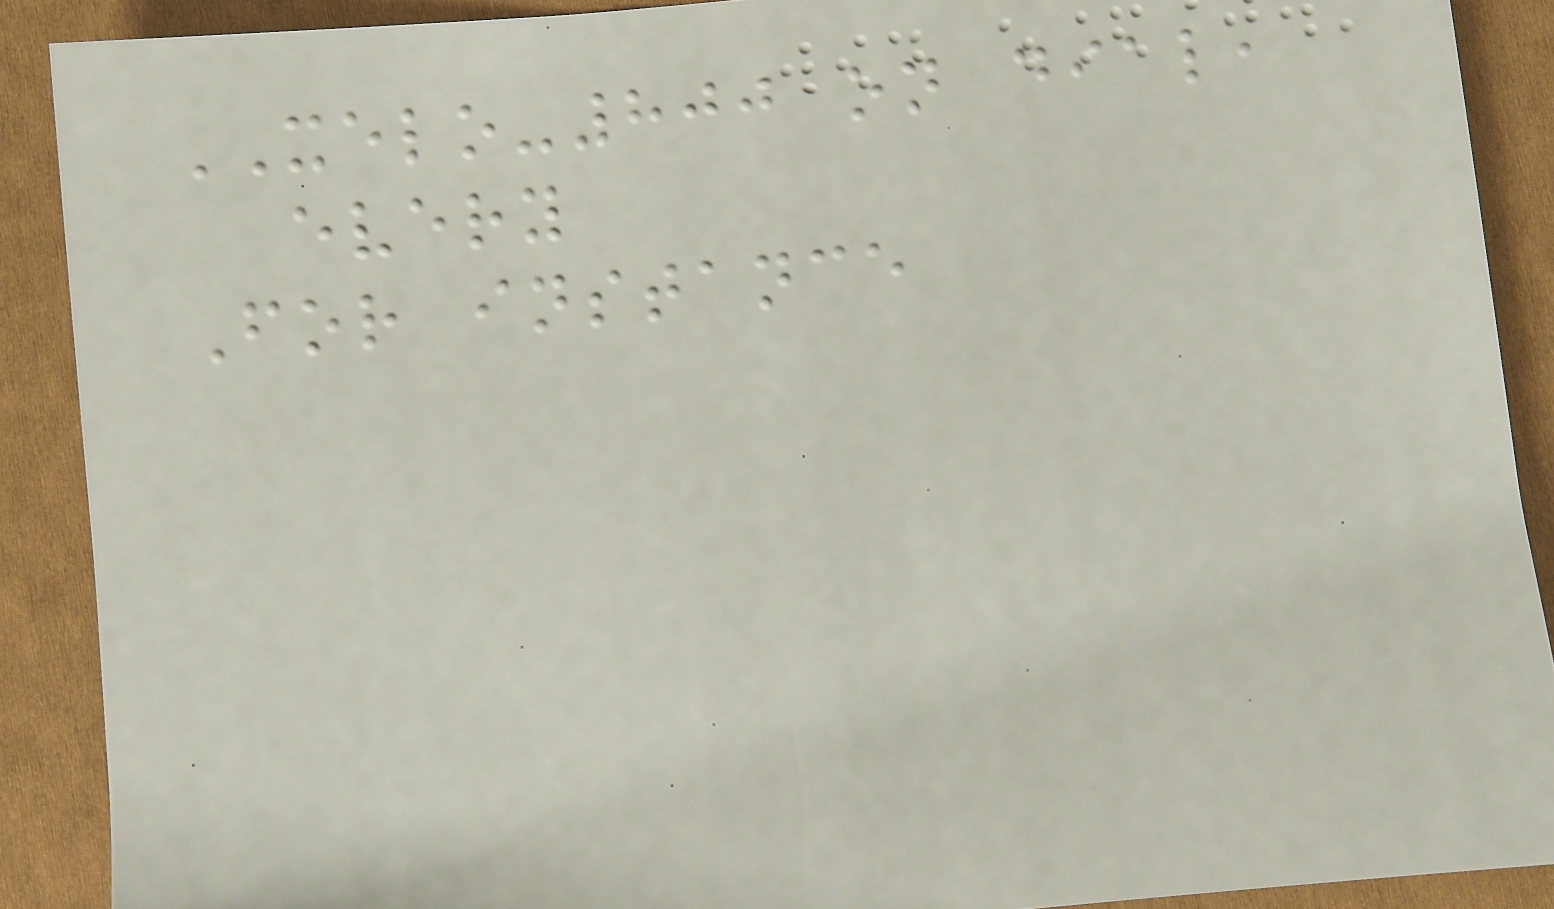XELO-800 on dial,
every
For instance
